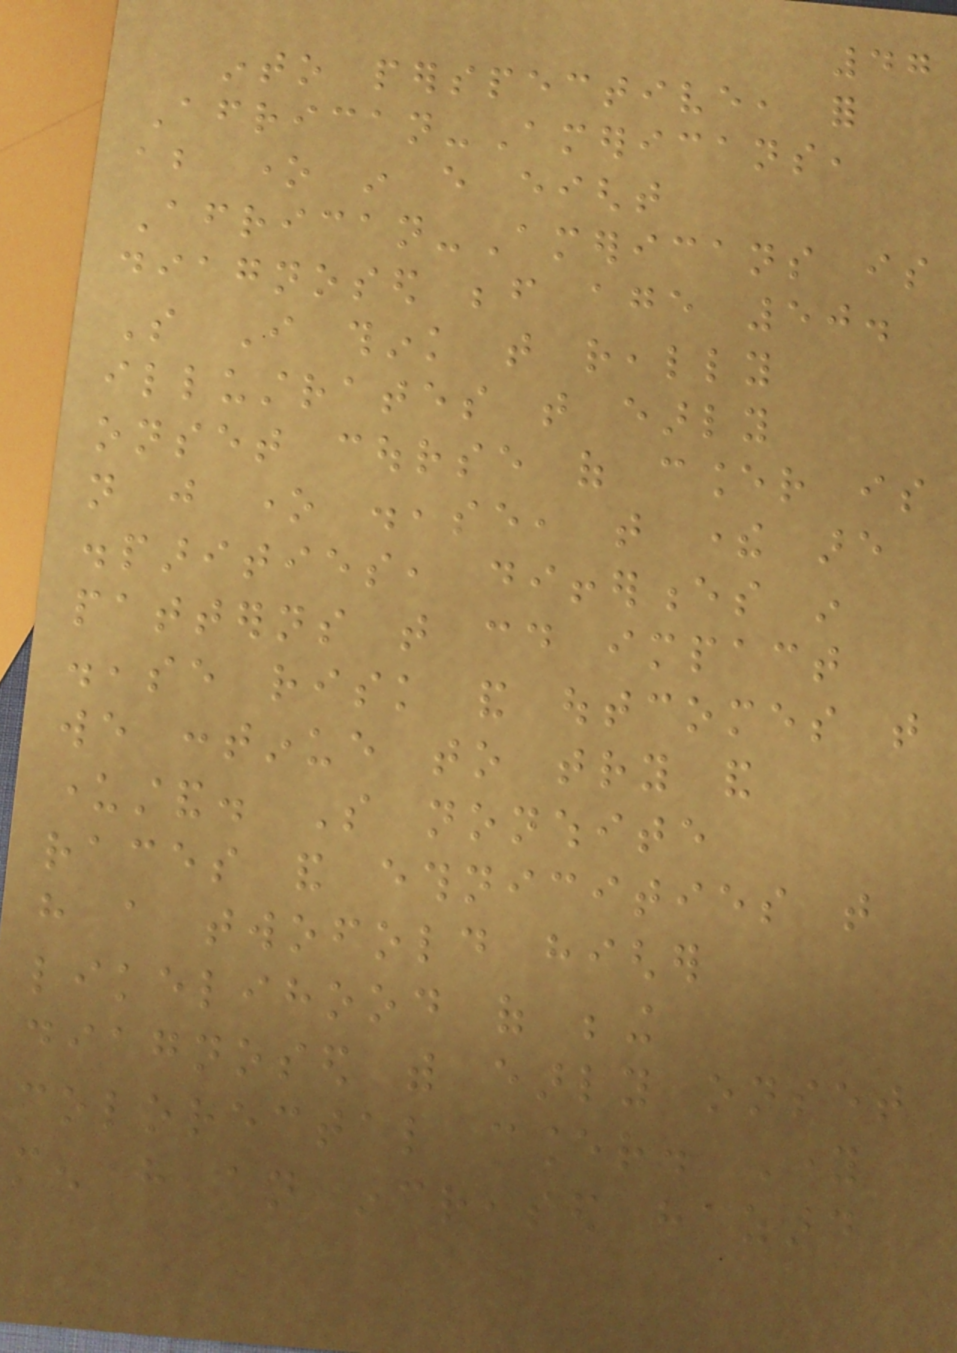47
into perspective, for
African-Americans,
about one in every eight
African-Americans is
diagnosed before age 50.
So I think that really
illustrates that early
onset course of cancer is
not just one disease, that there are
disparities, differences in
patterns that could impact
disease risk and outcomes that
we continue to try and
understand. So nonwhite
races and ethnicities that
have a twofold higher
likelihood of being
diagnosed with early onset
colorectal cancer. Young
men have an increased hazard
